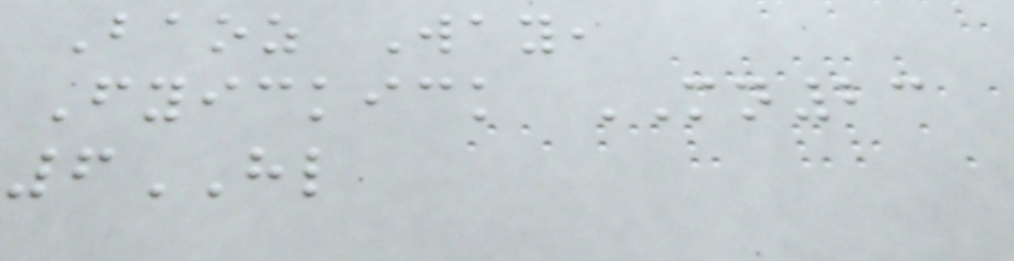Baoz Way,
Fyickick MN23
6HL
